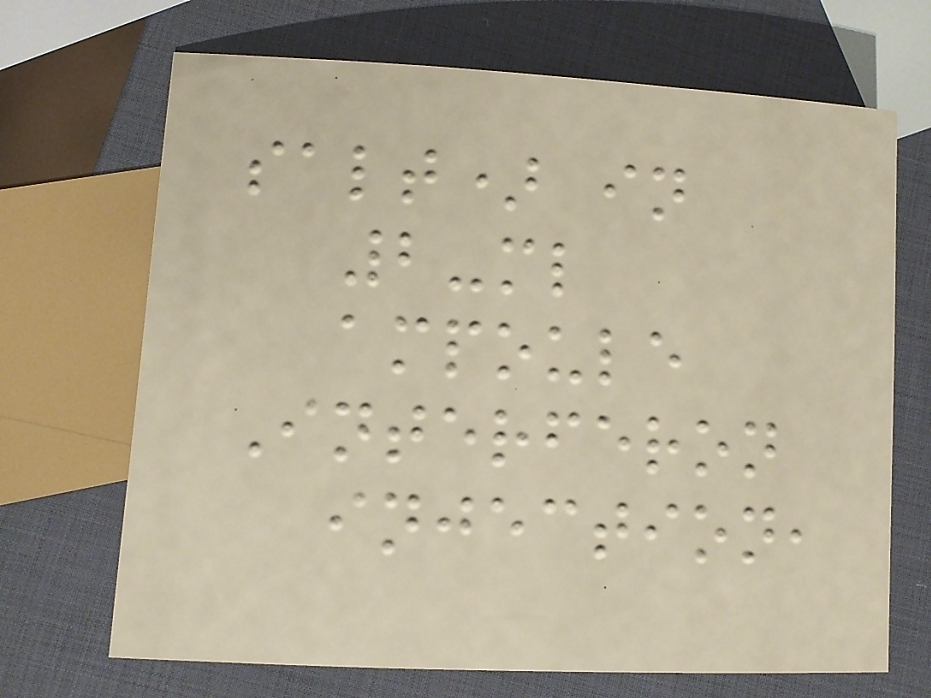salt) in
2-ml
ampoule
Interferon
injection,
